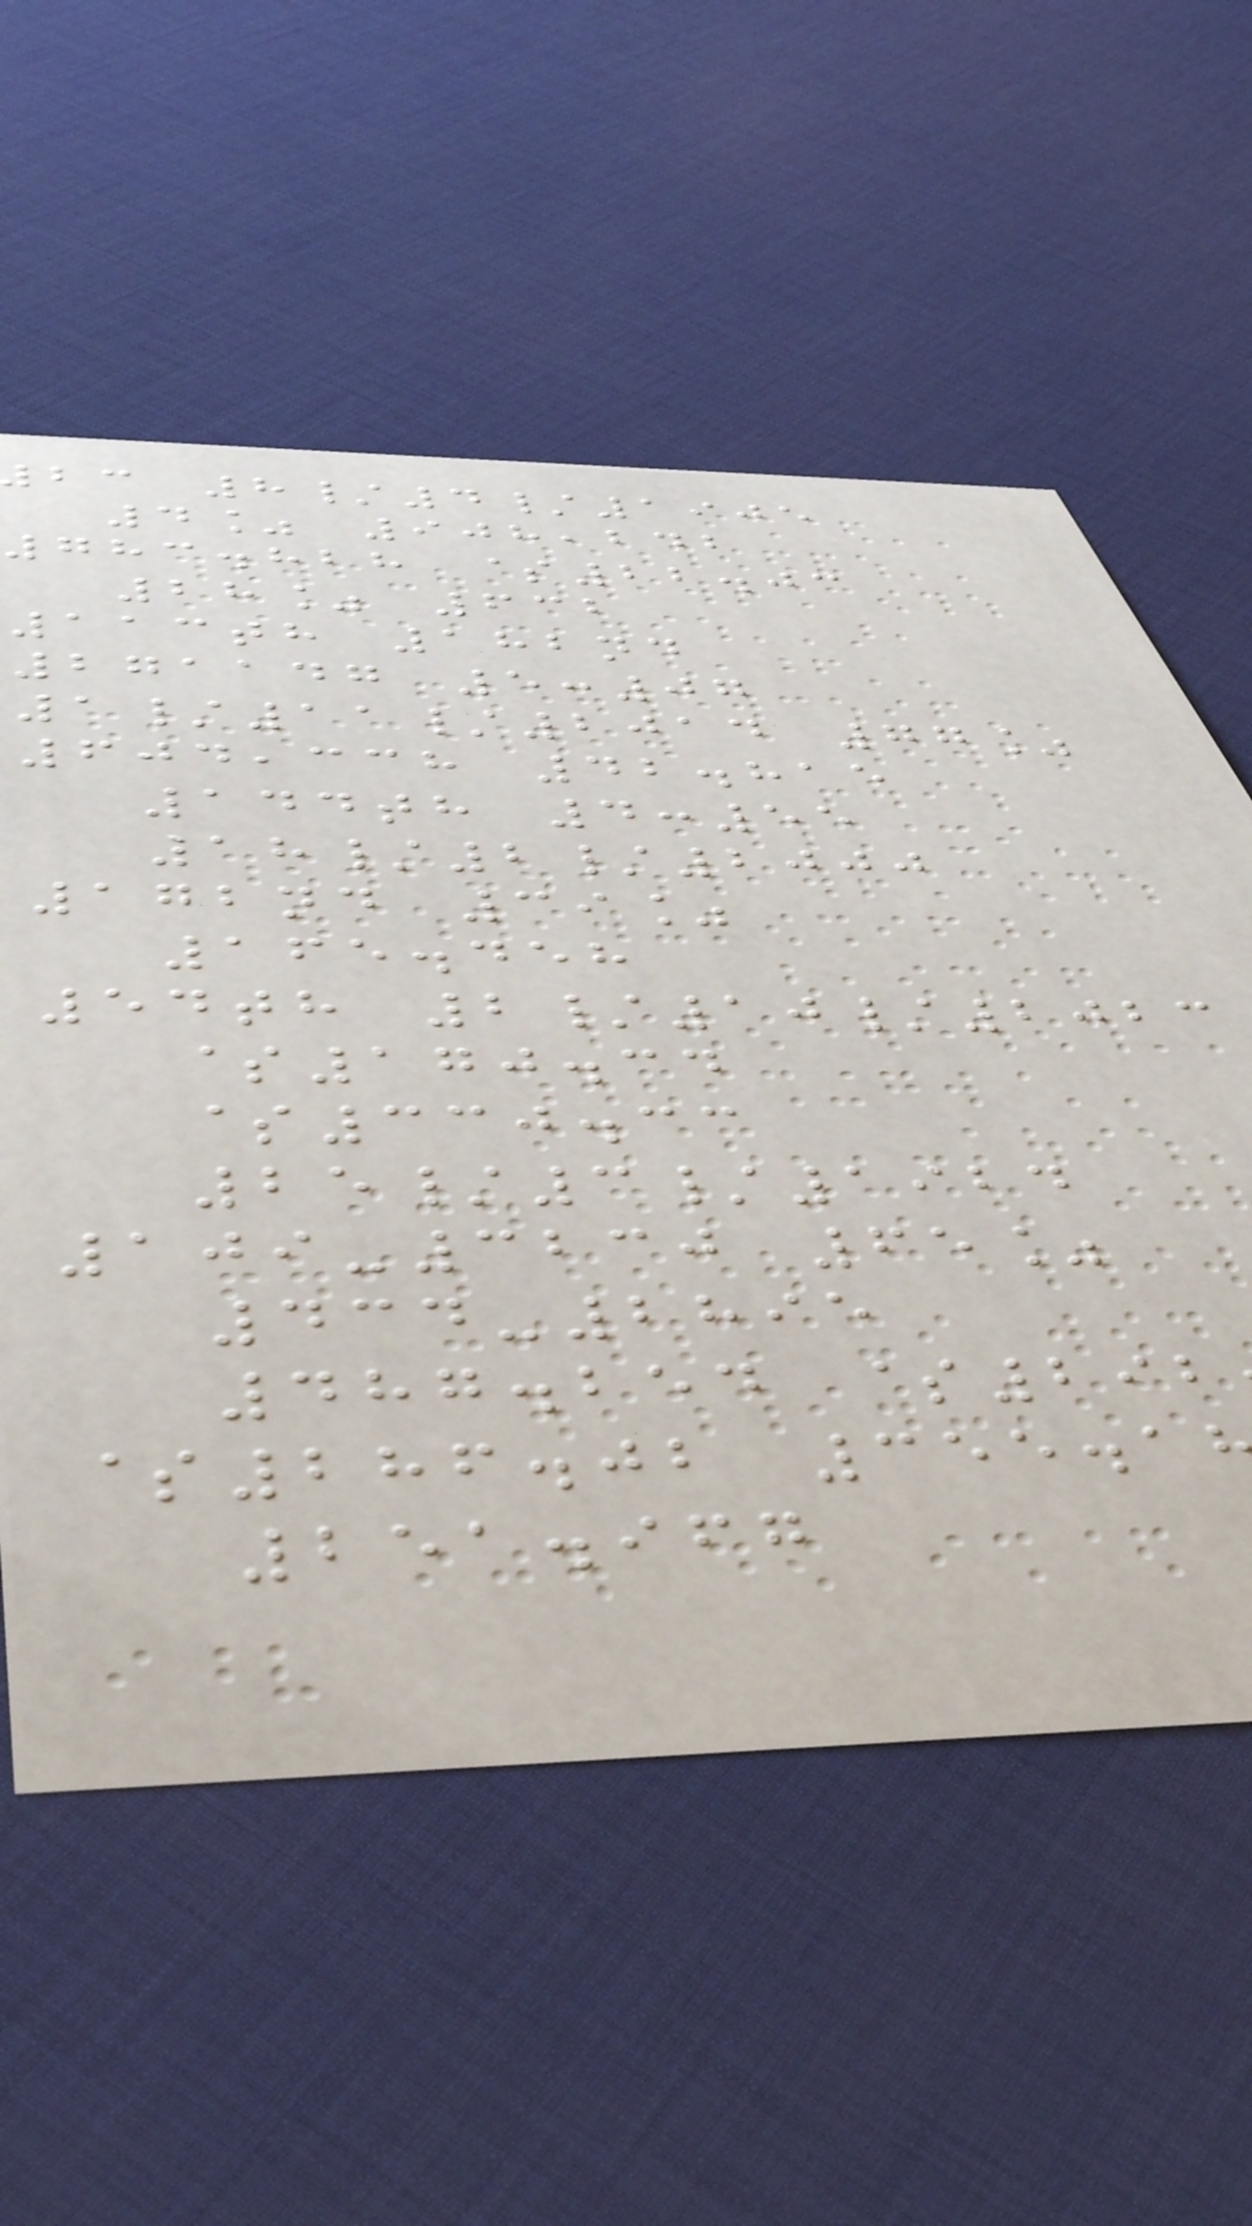bc 8/4/1905
4% 908,242
783.828 $22.03
28% 632
113th 182nd
271147 5:07
1/11/2014 77%
604,338 42.815
144th 4:55
18/2/2000
172nd 39%
165.458
54th 2/10/2023
$170.34
$330.33
25/3/1924
109-3230 65%
434-2895
487.254 $292
$286.02 355.1
251.967
